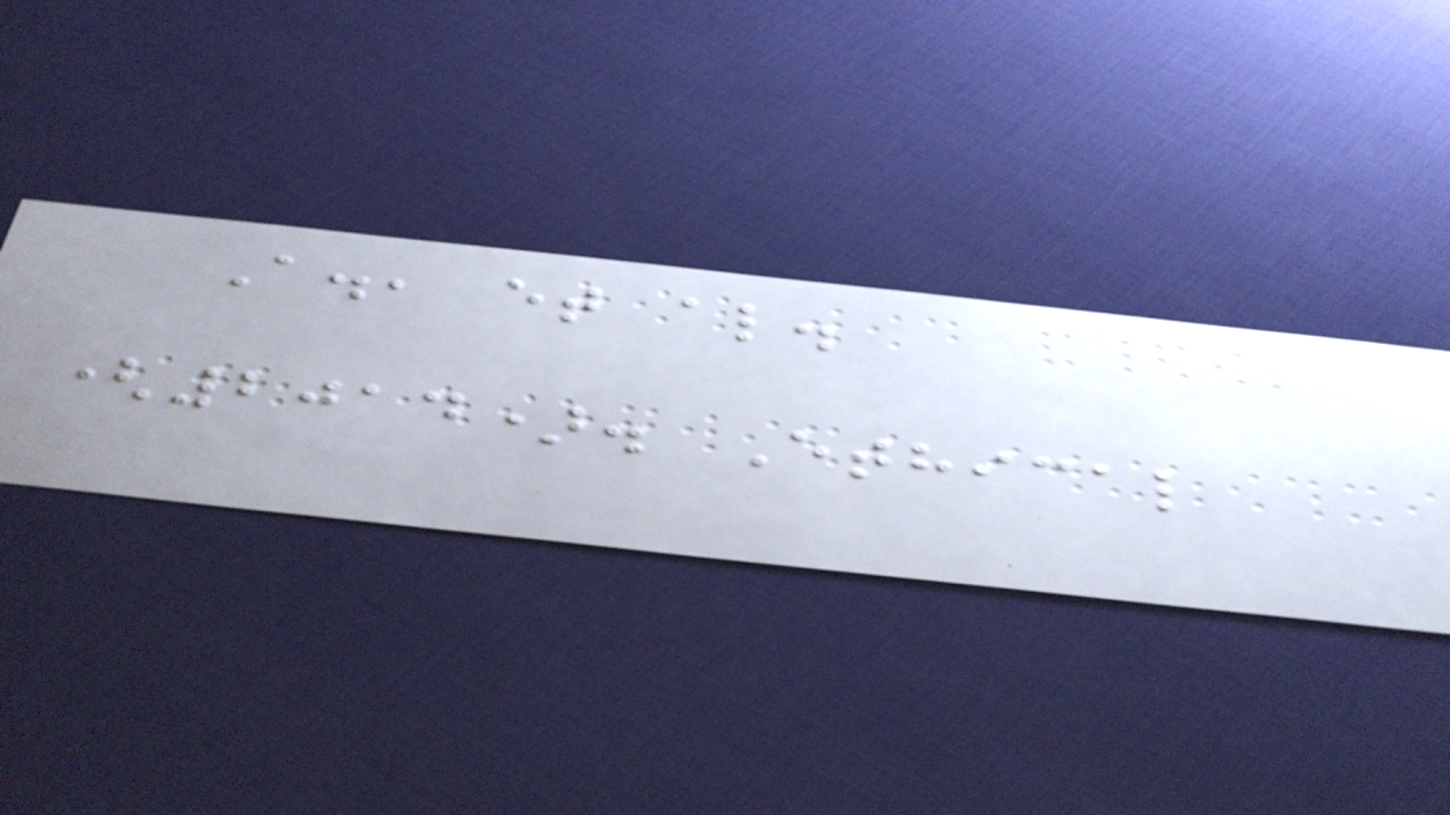A., et al.
(2014). Ethical
